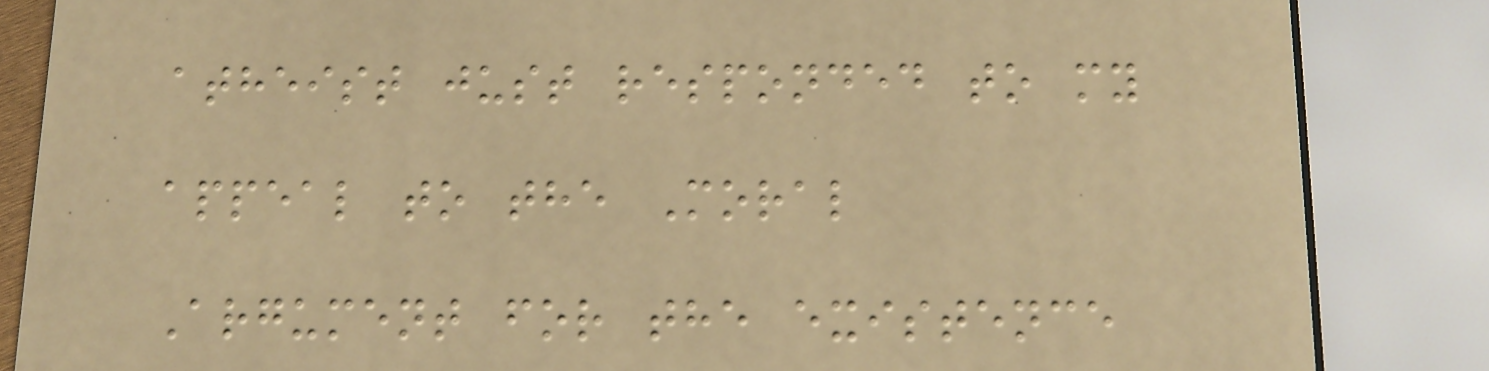atheist just responded to my
appeal to the Moral
Argument for the existence
